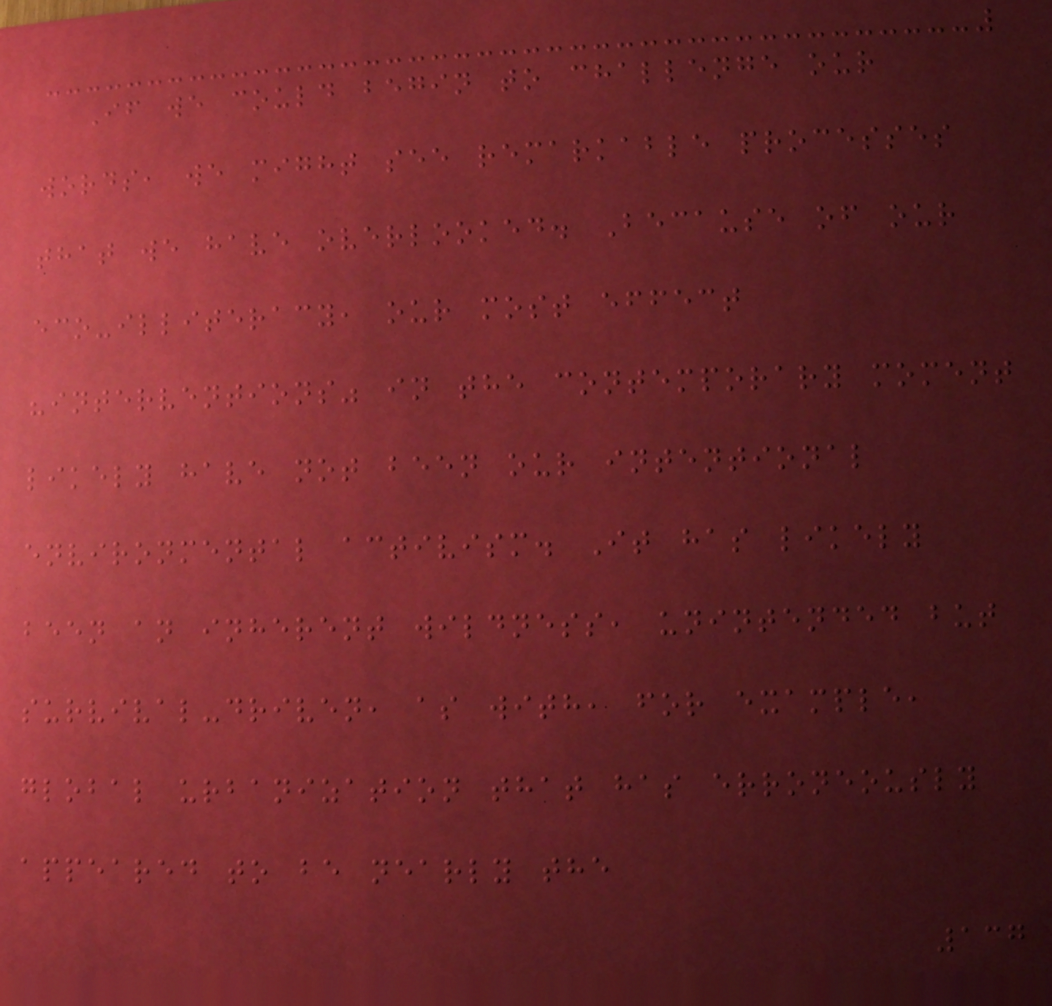If we could begin to challenge our
words, we might see remarkable processes
that we have overlooked. Because of our
eco-illiteracy, our most effect
"interventions" in the contemporary moment
likely have not been our intentional
environmental activism. It has likely
been an inherent wildness, unintended but
survival-driven, as with, for example,
global urbanization that has erroneously
appeared to be nearly the
137
